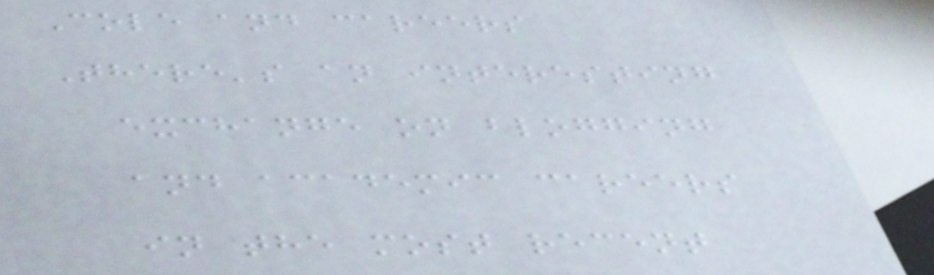Cole and careers
There's an interesting
exchange on blogging
and academic careers
in the most recent
